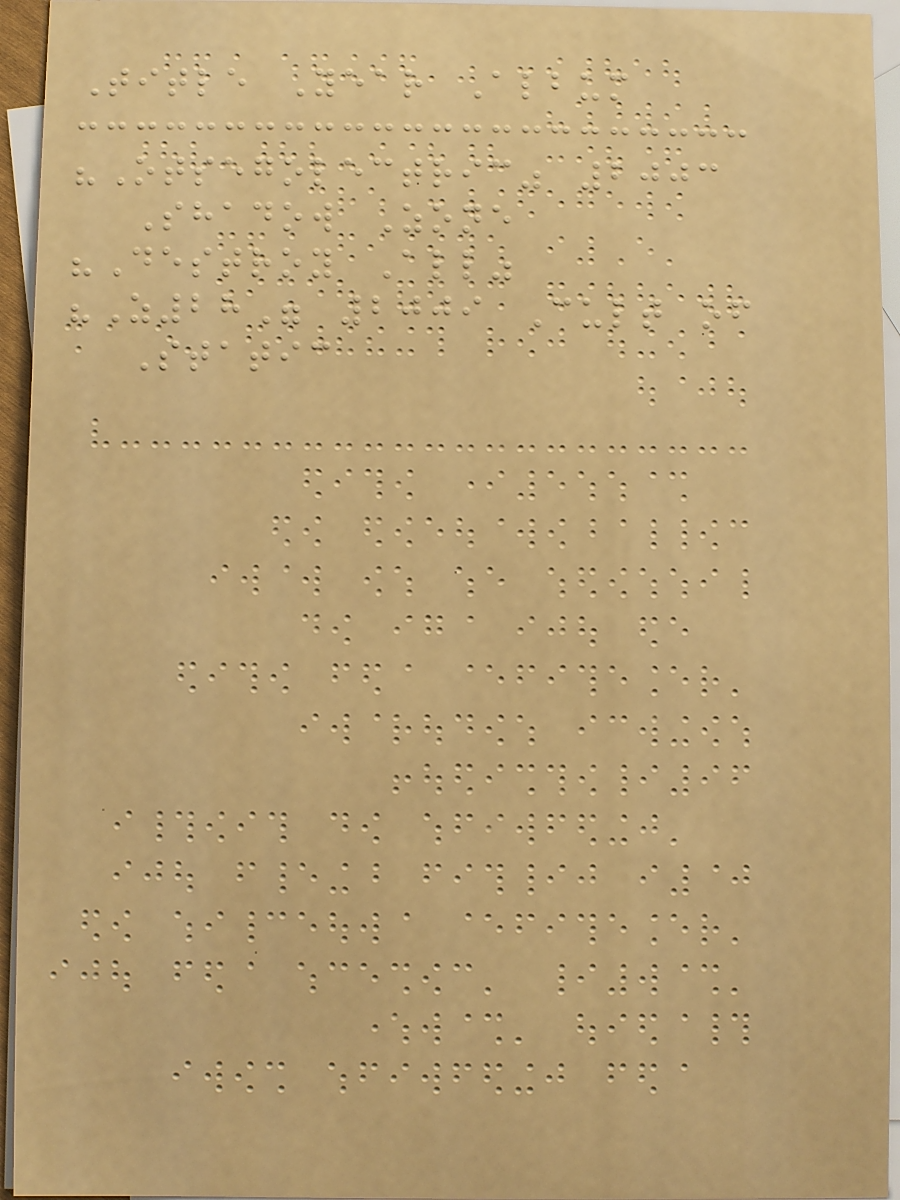Title Year Album
"Otsegolectric" 2003
Shadow Zone
"Destroy All"
"Z28" 2009 Cult of
Static
